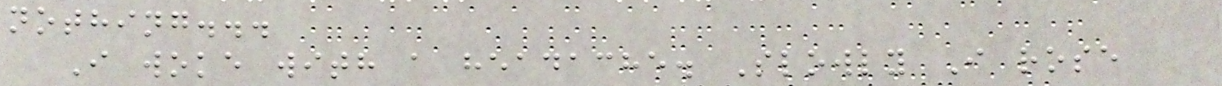nothing...
I woke with a headache. Slowly I rose
